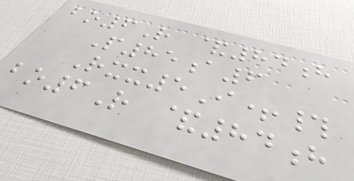bo6R &84h
P85a6
Rxx5I+#
bo6R &84h
